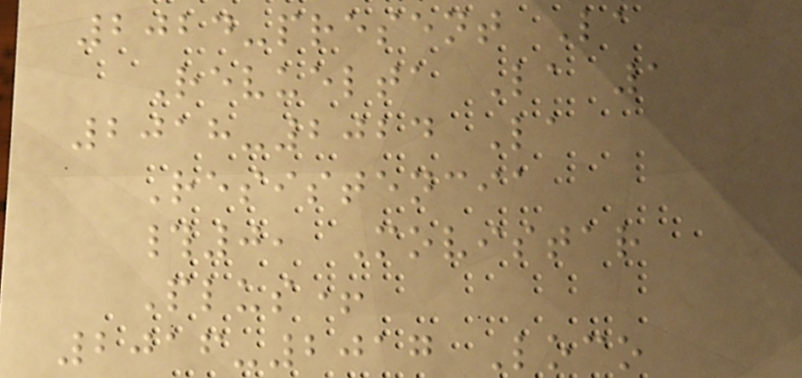2024-present La
Revuelta La 1
2018-2024 La
Resistencia
#0, Movistar
Plus+
2016-2017 Loco
